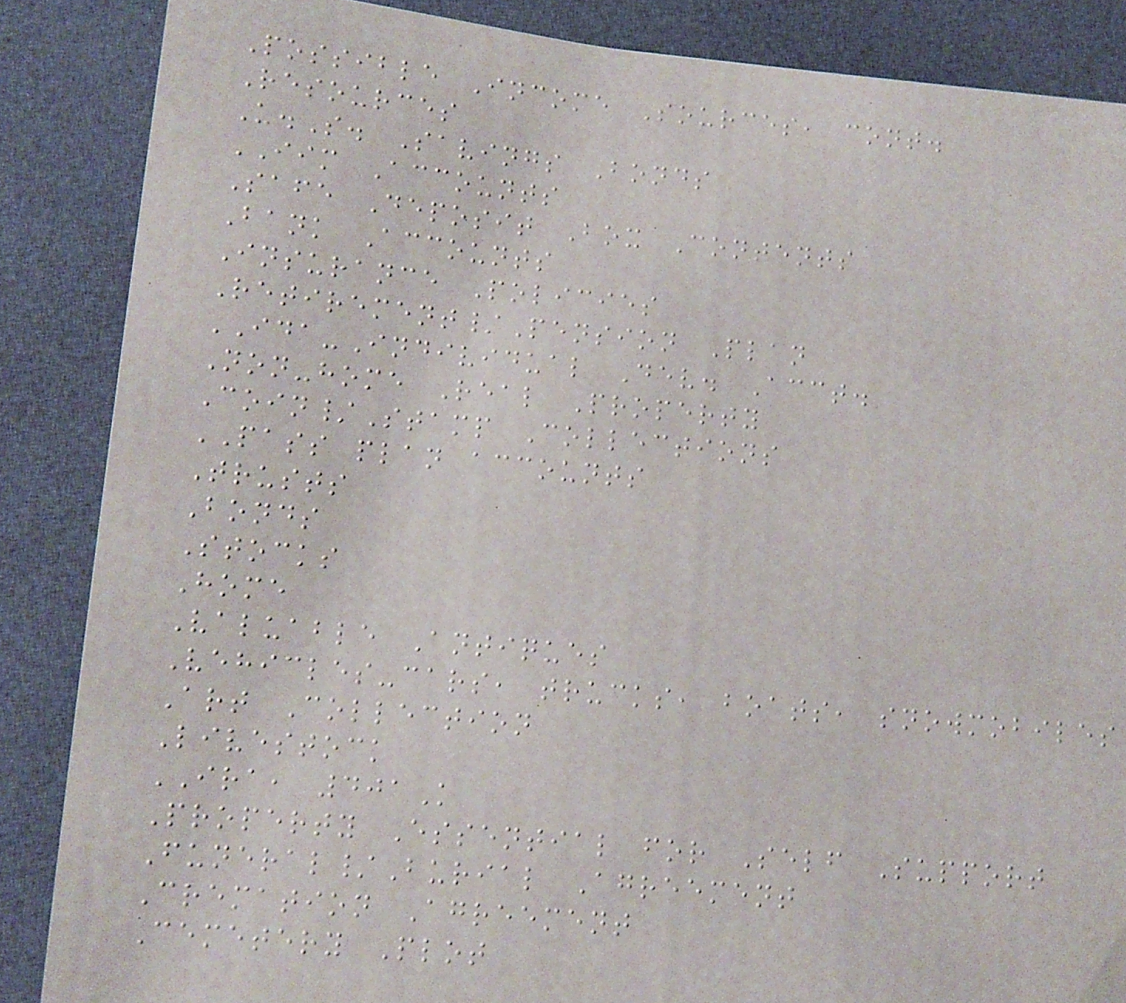Possible Income Sources, cont.
Resources
U.S. Savings Bonds
IIM Accounts
Safe Deposit Box Contents
Bank Accounts
Insurance Policies
Retirement/Pension Plan
IDA-Individual Dev. Acct.
Non-home Real Property
Coin/Stamp Collections
PASS plan accounts
Trusts
Bonds
Stocks
Home
Valuable Antiques
Vehicles-cars, trucks, boats, snowmobiles
Art Collection
Livestock
IRA, 401K
Property Essential for Self Support
Funeral/Burial Agreement
Cremation Agreement
Cemetery Plot
